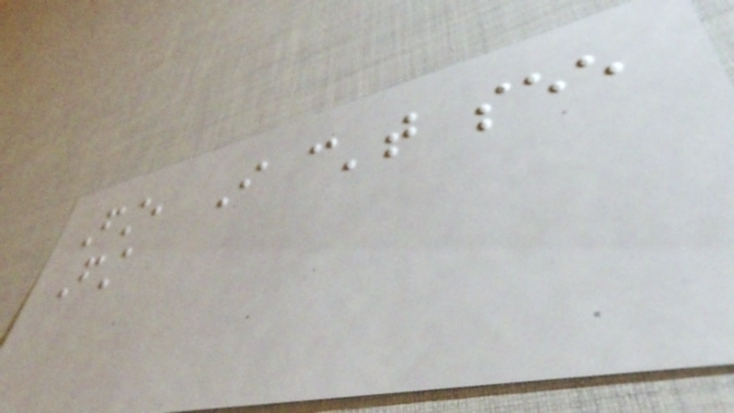First, I can't see
First
